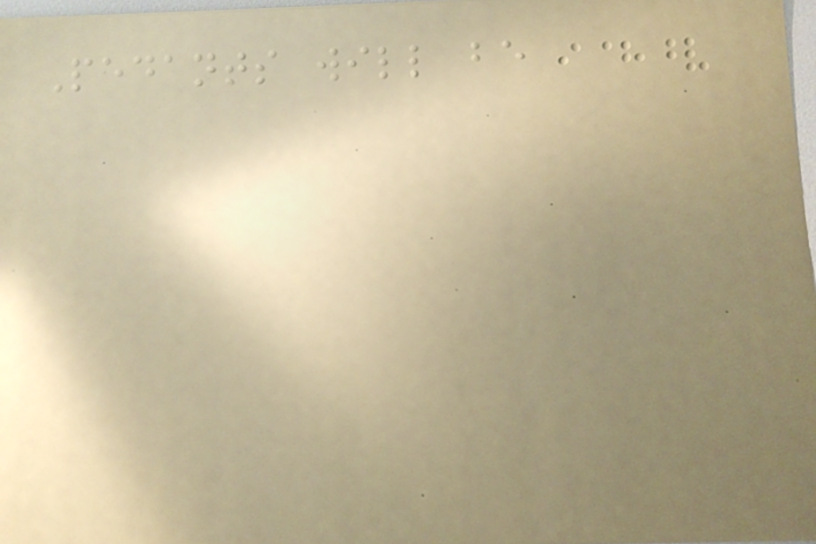Pedants will be
